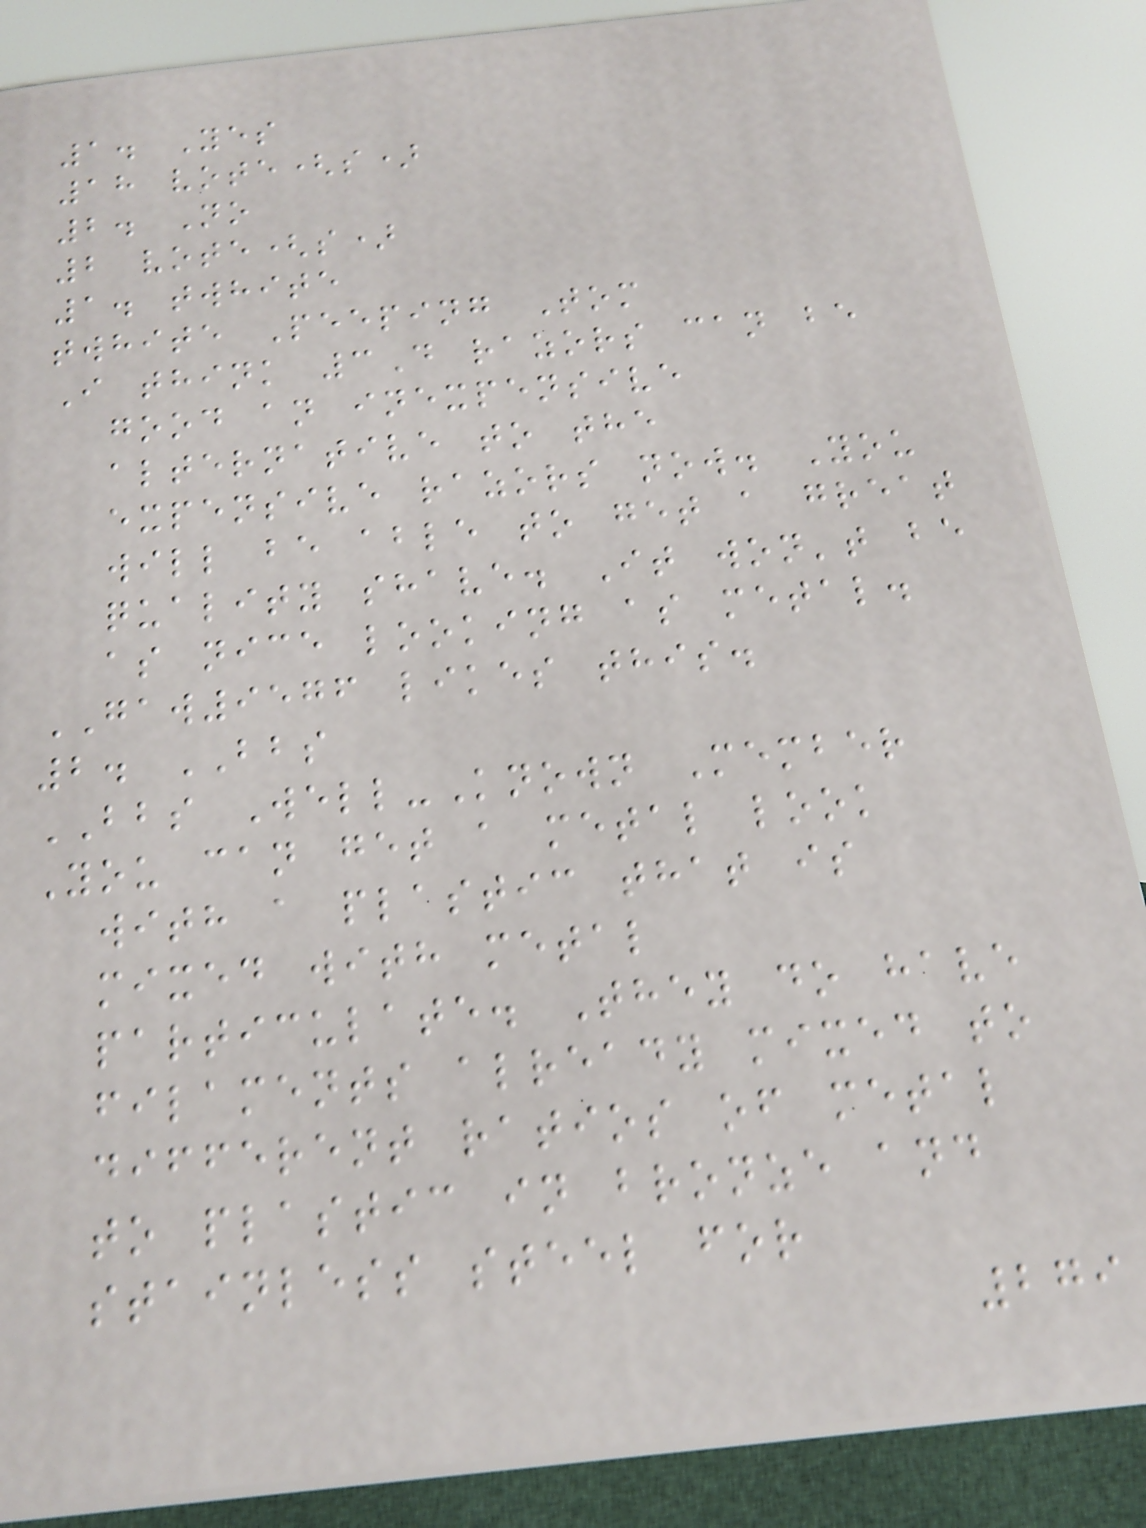1. Yes
18 vote(s)
2. No
2 vote(s)
1. twhite
twhite Peeping Tom
I think 3D razors can be
good an inexpensive
alternative to the
expensive razors now. You
will be able to get a great
quality shave. It won't be
as nice looking as metal.
GAW9576 likes this.
2. BBS
BBS Well-Known Member
You can get a metal look
with a plastic that is
mixed with metal
particulate. They do have
filaments already mixed to
different ratios of metal
to plastic in bronze and
stainless steel for
279
